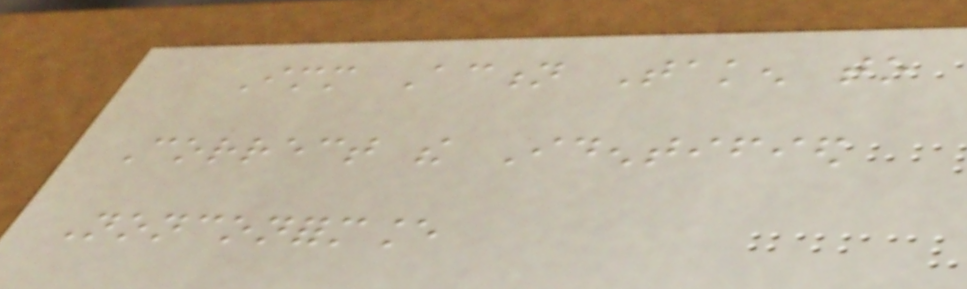Immediate Action Taken to
Correct the Identified
Nonconformance
